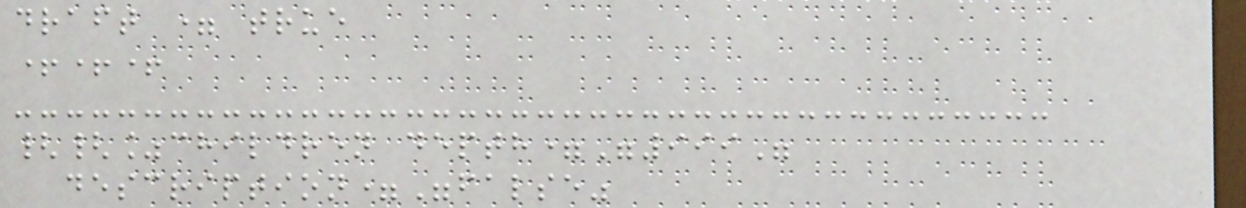draft = true
+++
{{%children depth="999"
description="false"
